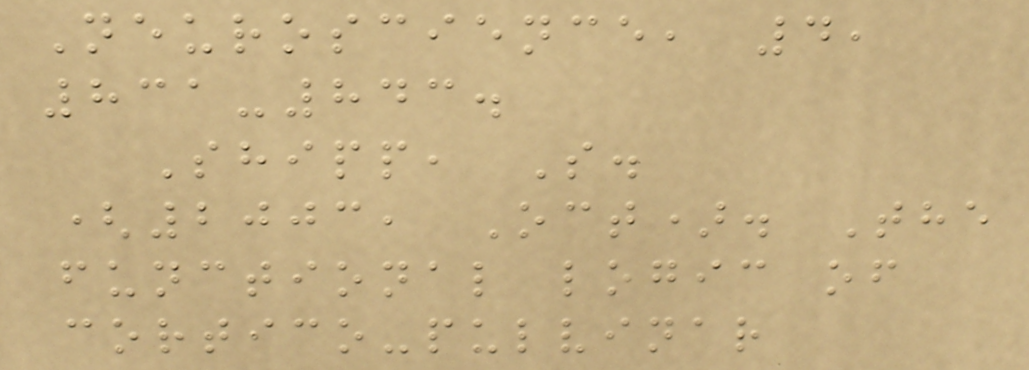Neuroscience, 4,
831-843.
Shipp, S.
(2003, Oct). The
functional logic of
cortico-pulvinar
